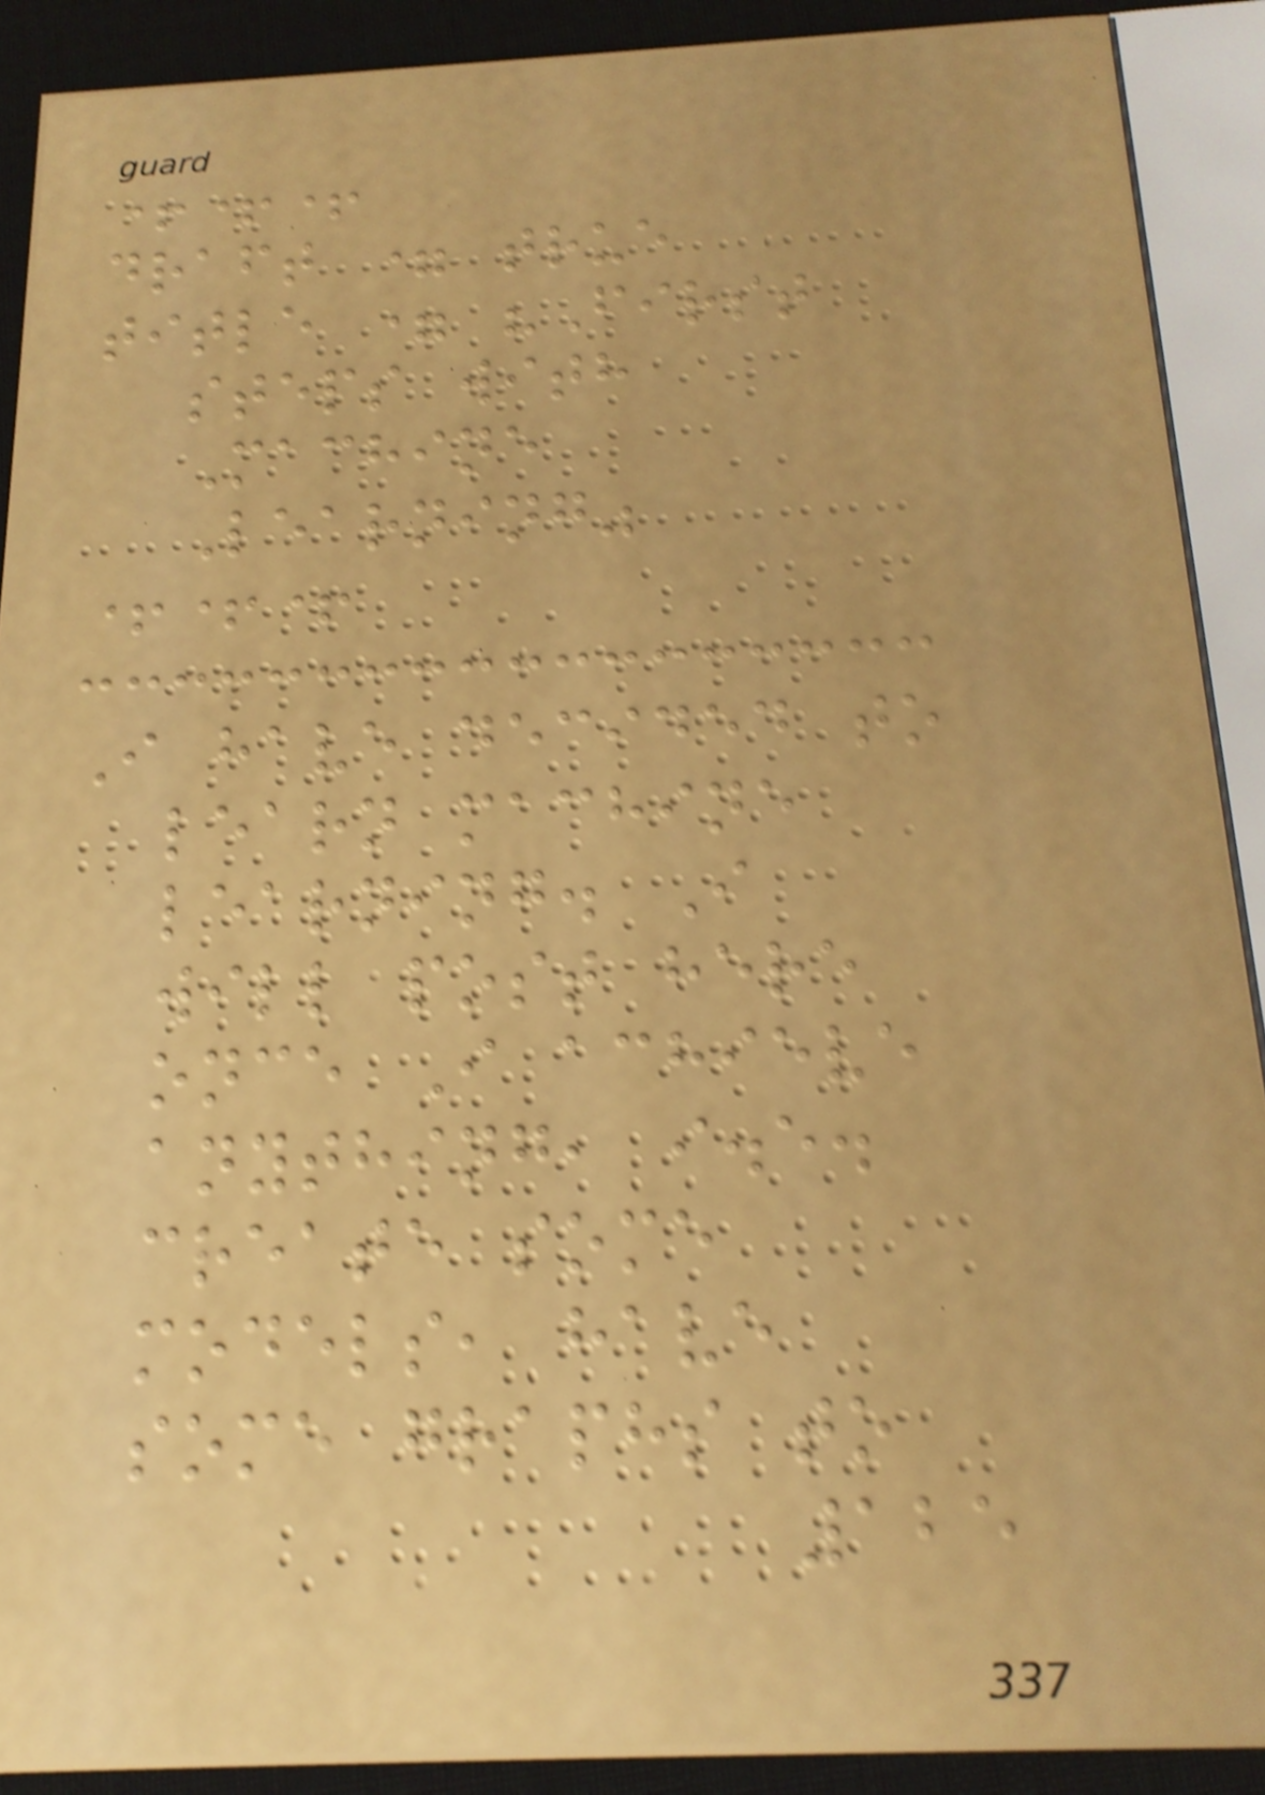+++
draft = true
title = "First
steps with
Machine
Learning"
+++
I have decided to
learn machine
learning. I
will post here
once I achieve
anything, i.e.
create some
models, have
some graphs to
125
